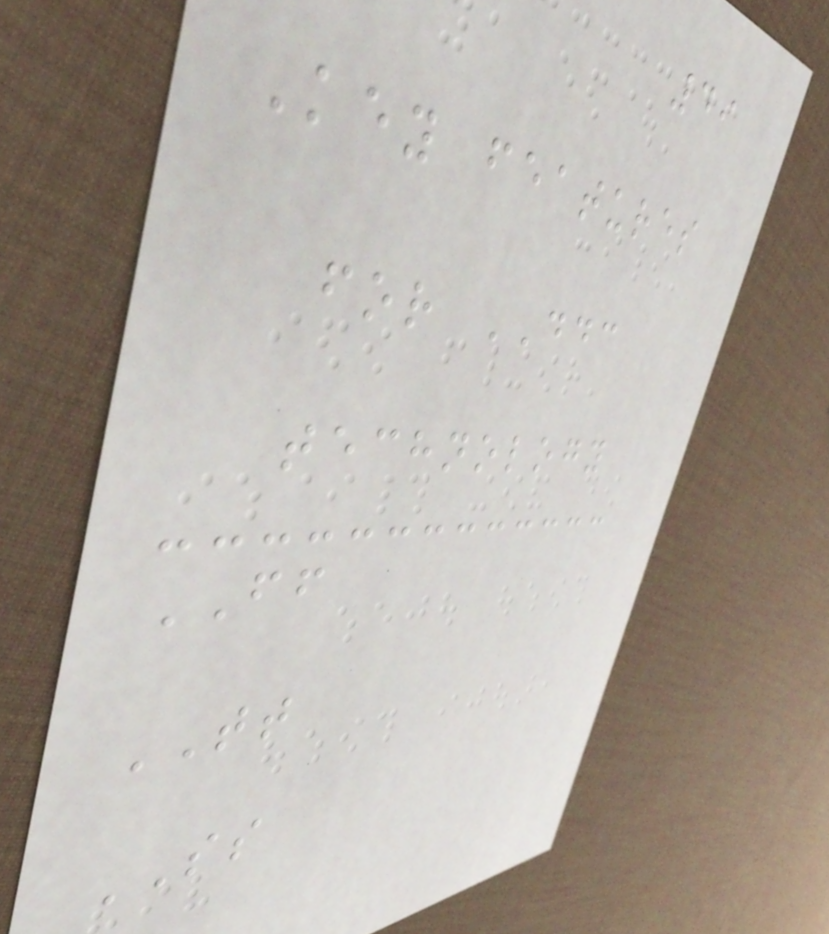49
Key features
for DDC
technology
FF
TT
SS
